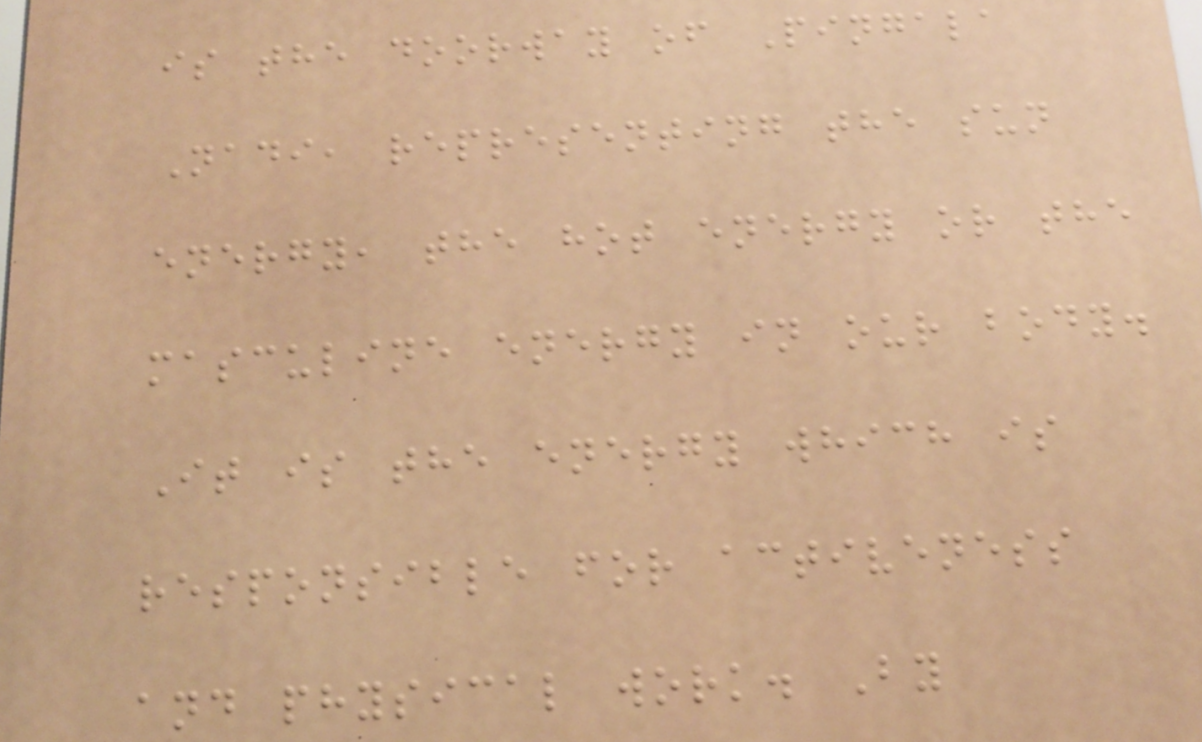is the doorway of Pingala
Nadi, representing the sun
energy, the hot energy or the
masculine energy in our body.
It is the energy which is
responsible for activeness
and physical work. By
